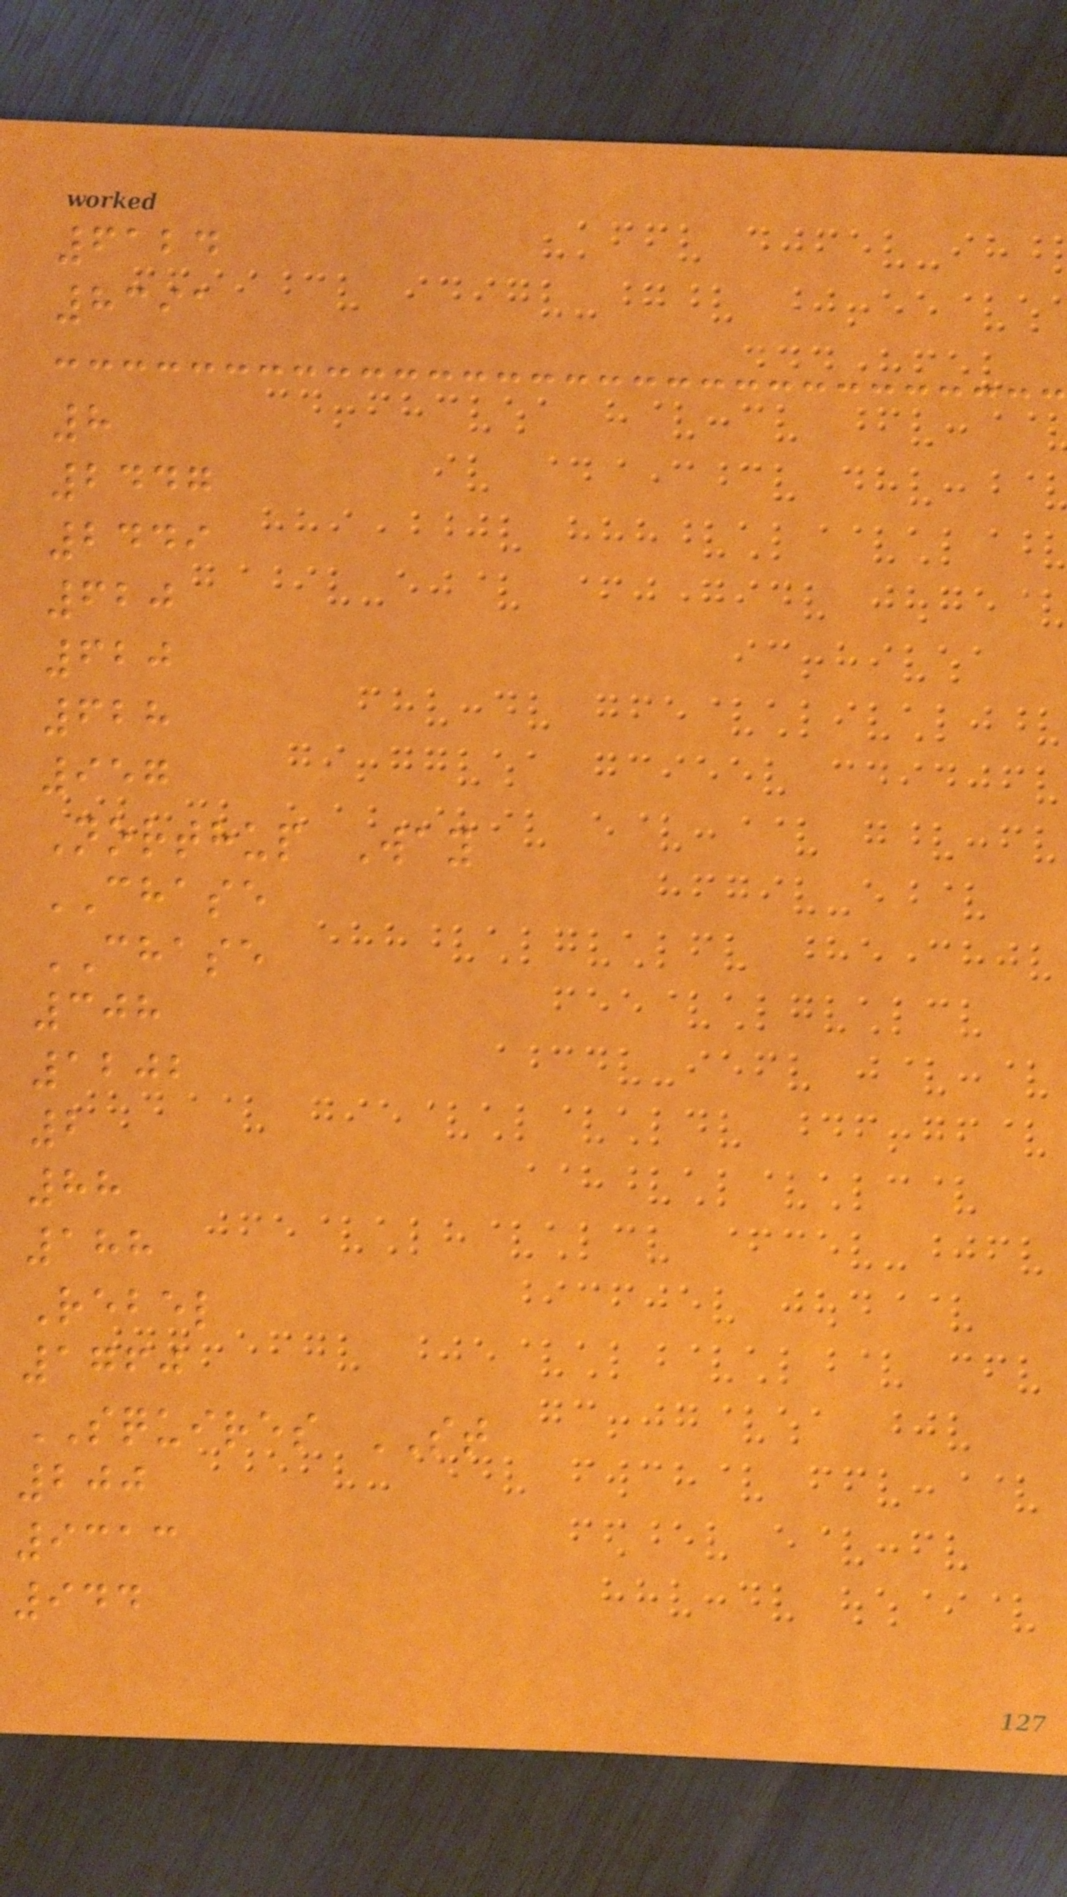6124
8391
8
2447
2449
620
620
628
957
Northup Way
CHASE
CHASE
308
1202
2
88
188
Rebel
1760
SQUIRES ST
200
9313
944
